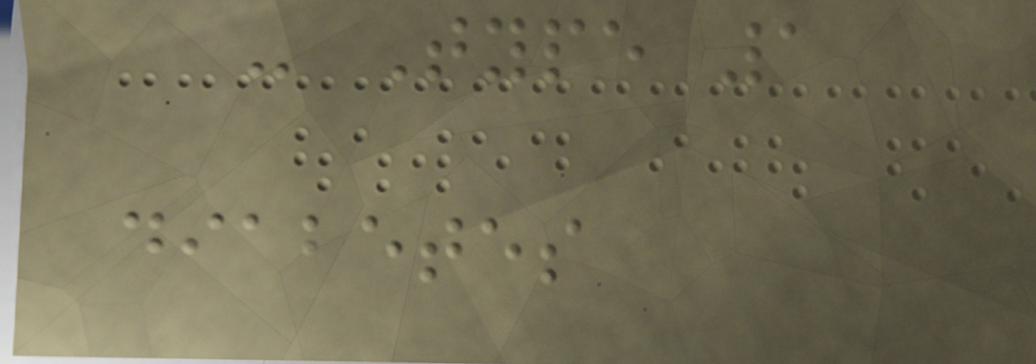- Type 1
diabetes
